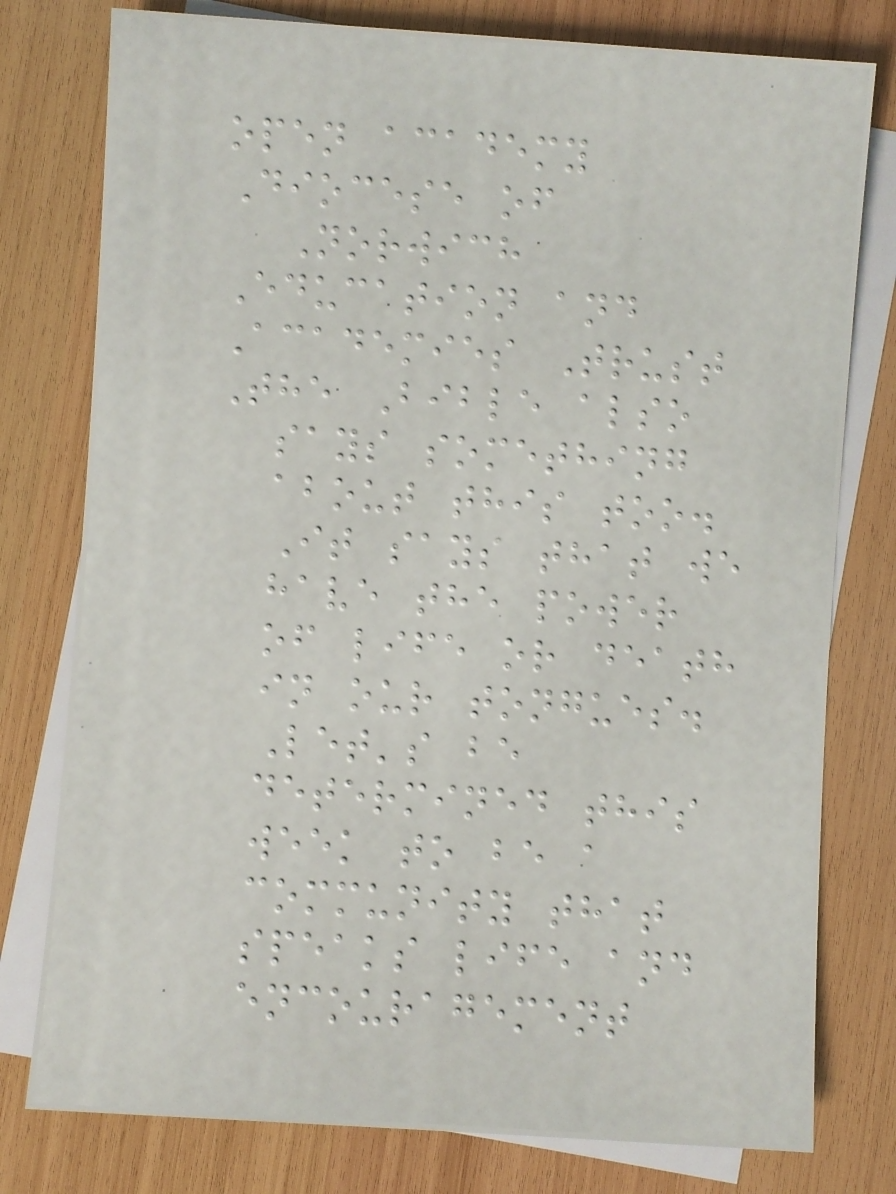open academy
Diocese of
Norwich
Education and
Academies Trust
The Bible also
says something
about this too.
It says that we
have the power
of life or death
in our tongues.
Let's be
determined this
week to be a
community that
speaks life and
encouragement
